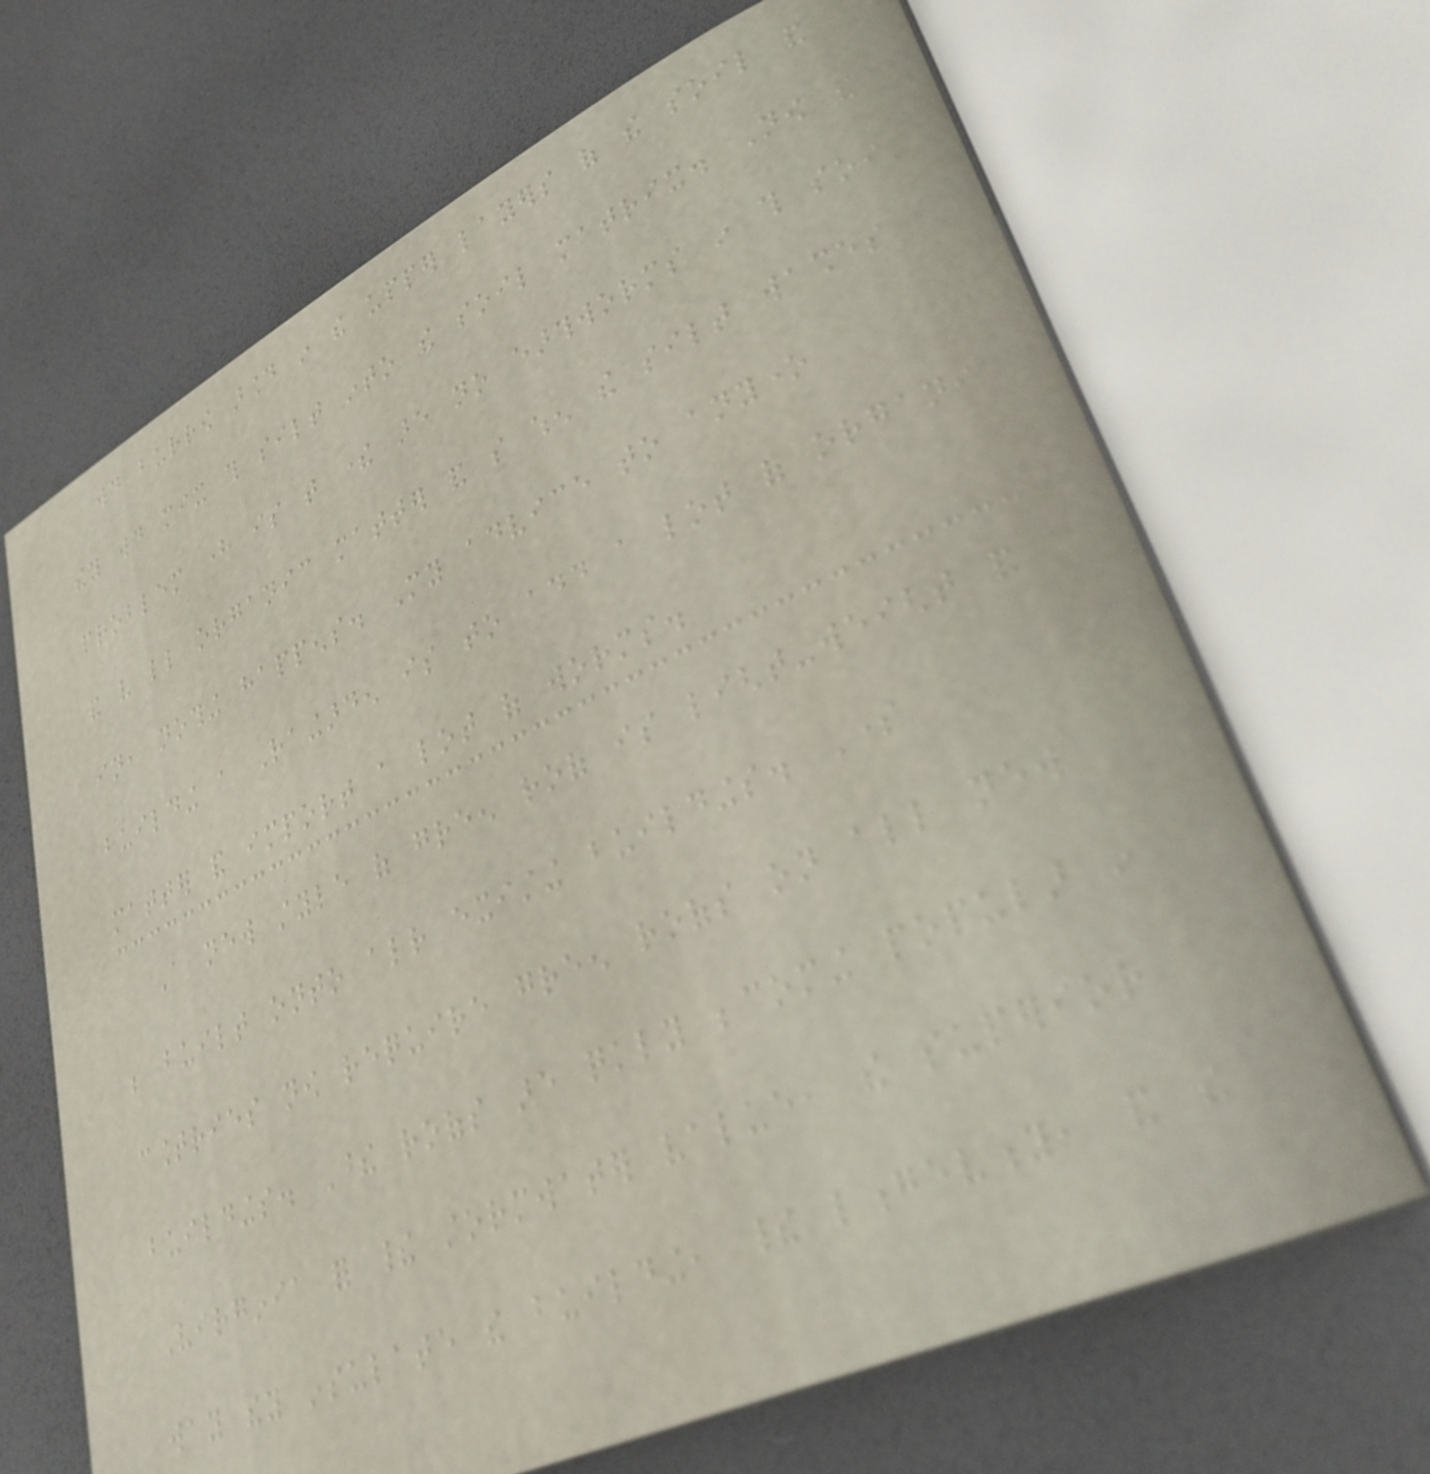would burrow around in the upper layers of the soil and
they would mix this silt into the soil matrix. Now the
problem here is that there are no earthworms in this soil
and very little organic matter and so when the silt washes
in, nothing happens. My advice to anyone
building a Raingarden is to add a lot of organic
matter and import a lot of worms.
A new style of green roof is light-weight and can
be built onto already existing buildings. Some
countries now require green roofs on all new
buildings. These roofs are quickly becoming popular in
Virginia for their stormwater value, the superior
way they insulate the building, their longevity, and the
